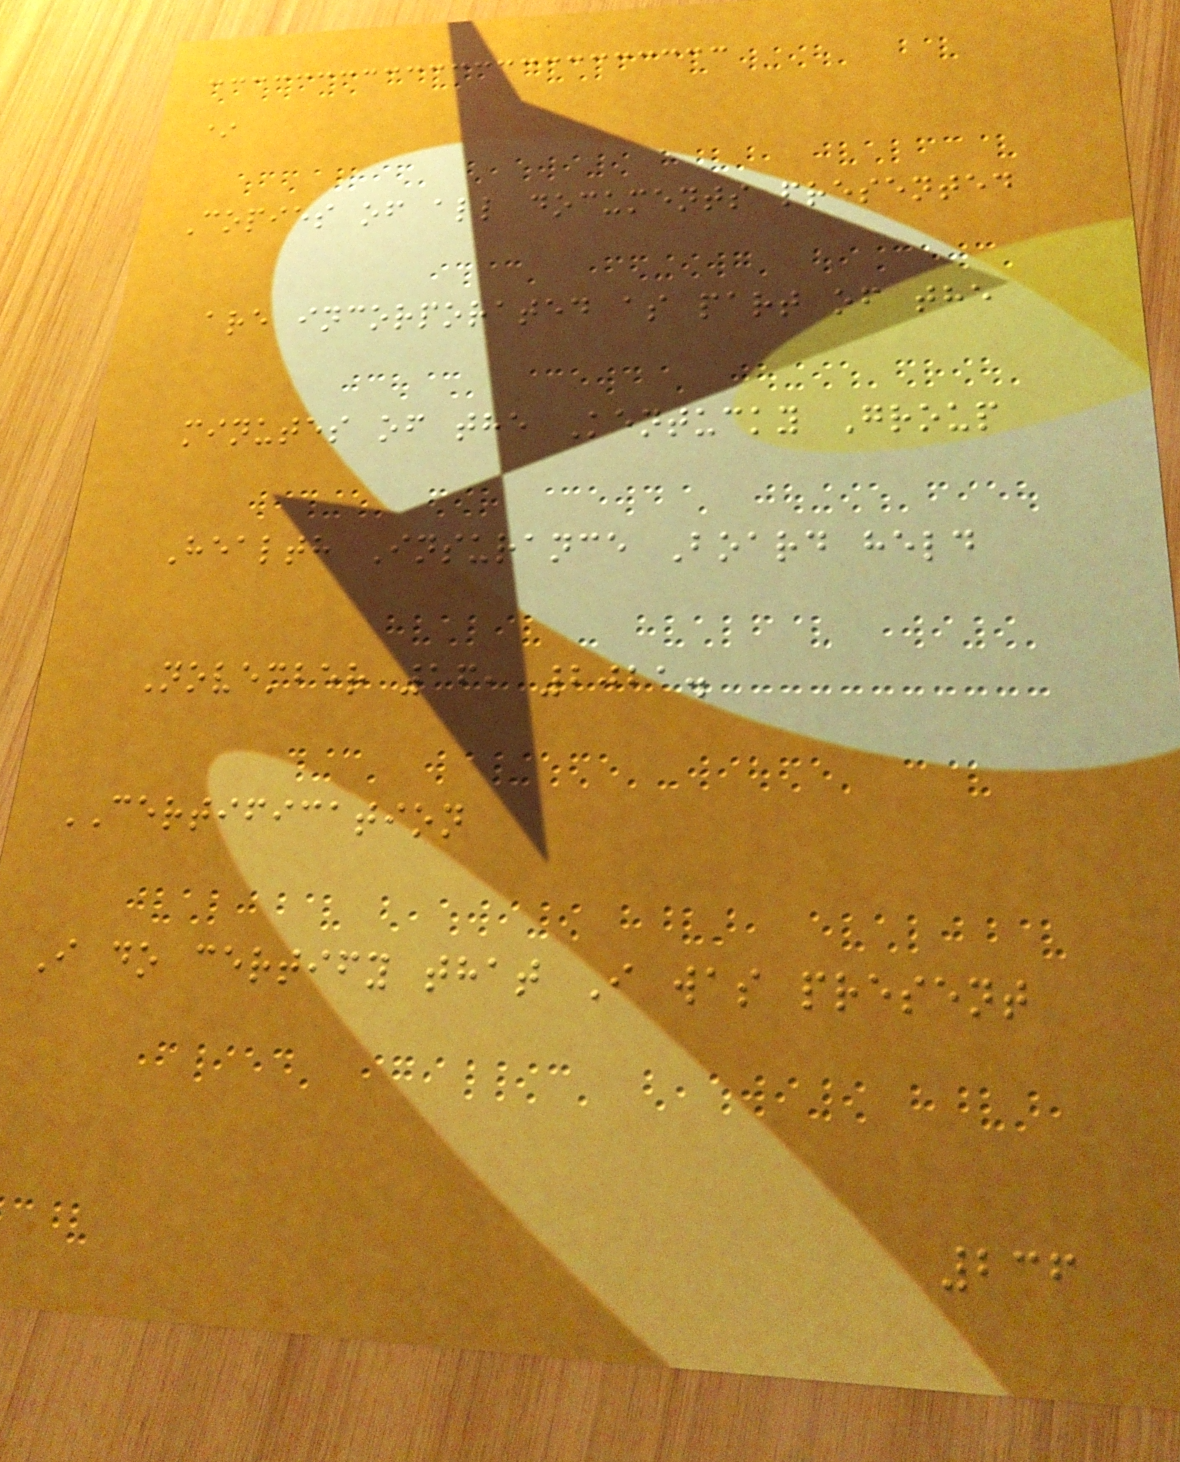*
Copies of all documents presented
are incorporated as part of the
minutes of the Kentucky Group
Health Insurance Board held
November 16, 2021.
CERTIFICATION
I do certify that I was present
236
